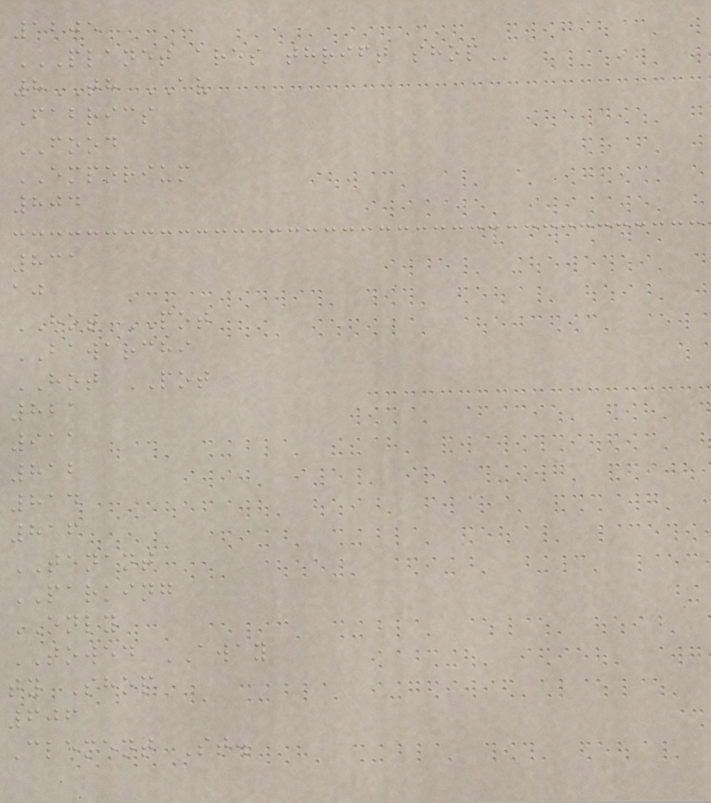1205
PLANET ARES THRIFT SHOP
8TH AV
Fabrics
FOOD
EMPORIUM
804
831
aj
HOT POT
BAWARCHI
HOT POT
821
911
812
814
816
TENANT
PARKING
ONLY
TOWED AWAY
ty Shop
606
Clement St.
